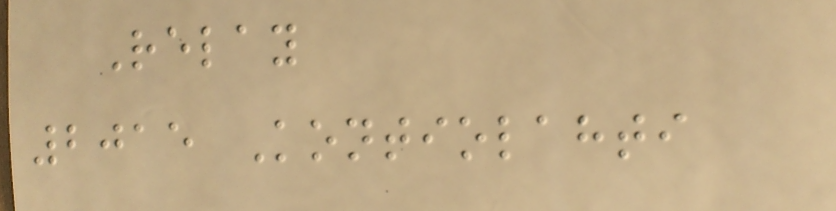Relay
2015 Kontiolahti
